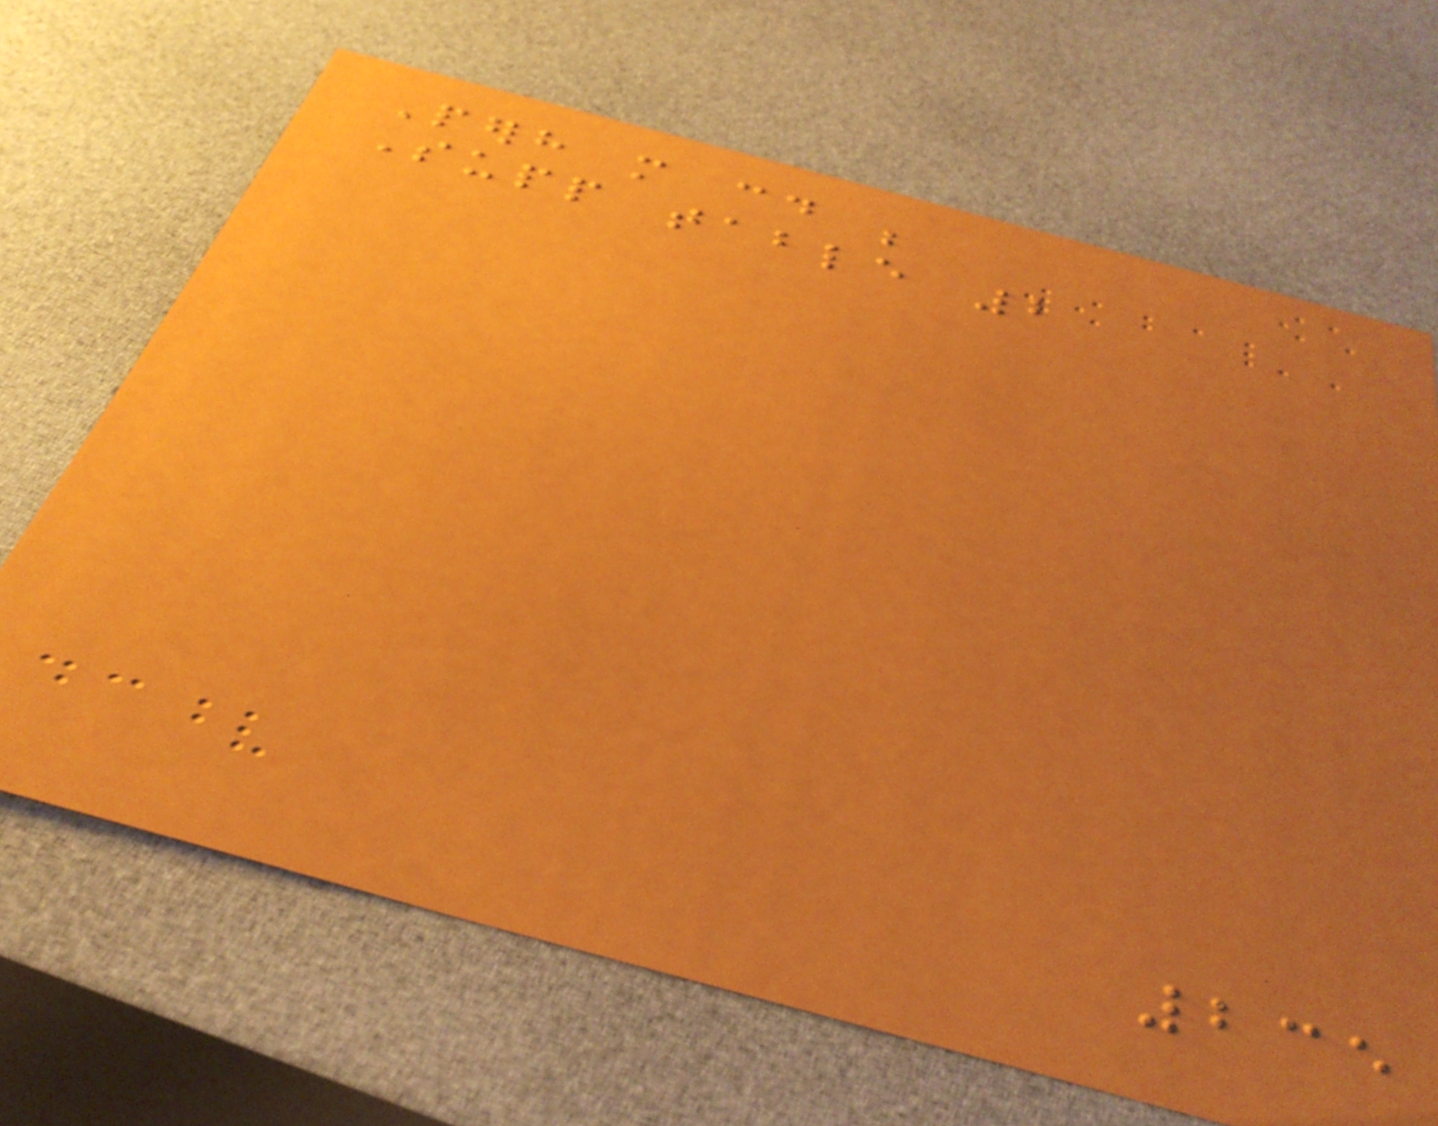Perhaps more could be
Supp table 2
235
